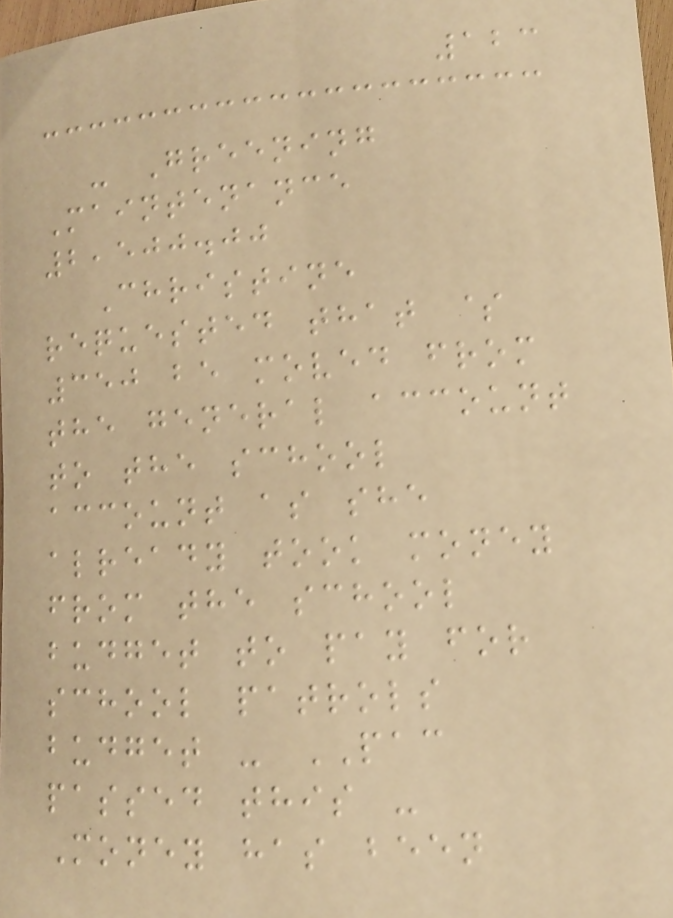123
- Greening
Maintenance
2,500.00
Christine
requested that $
350 be moved from
the general account
to the school
account as she
already took money
from the school
budget to pay for
school patrols
budget - PAC
passed this -
Money has been
